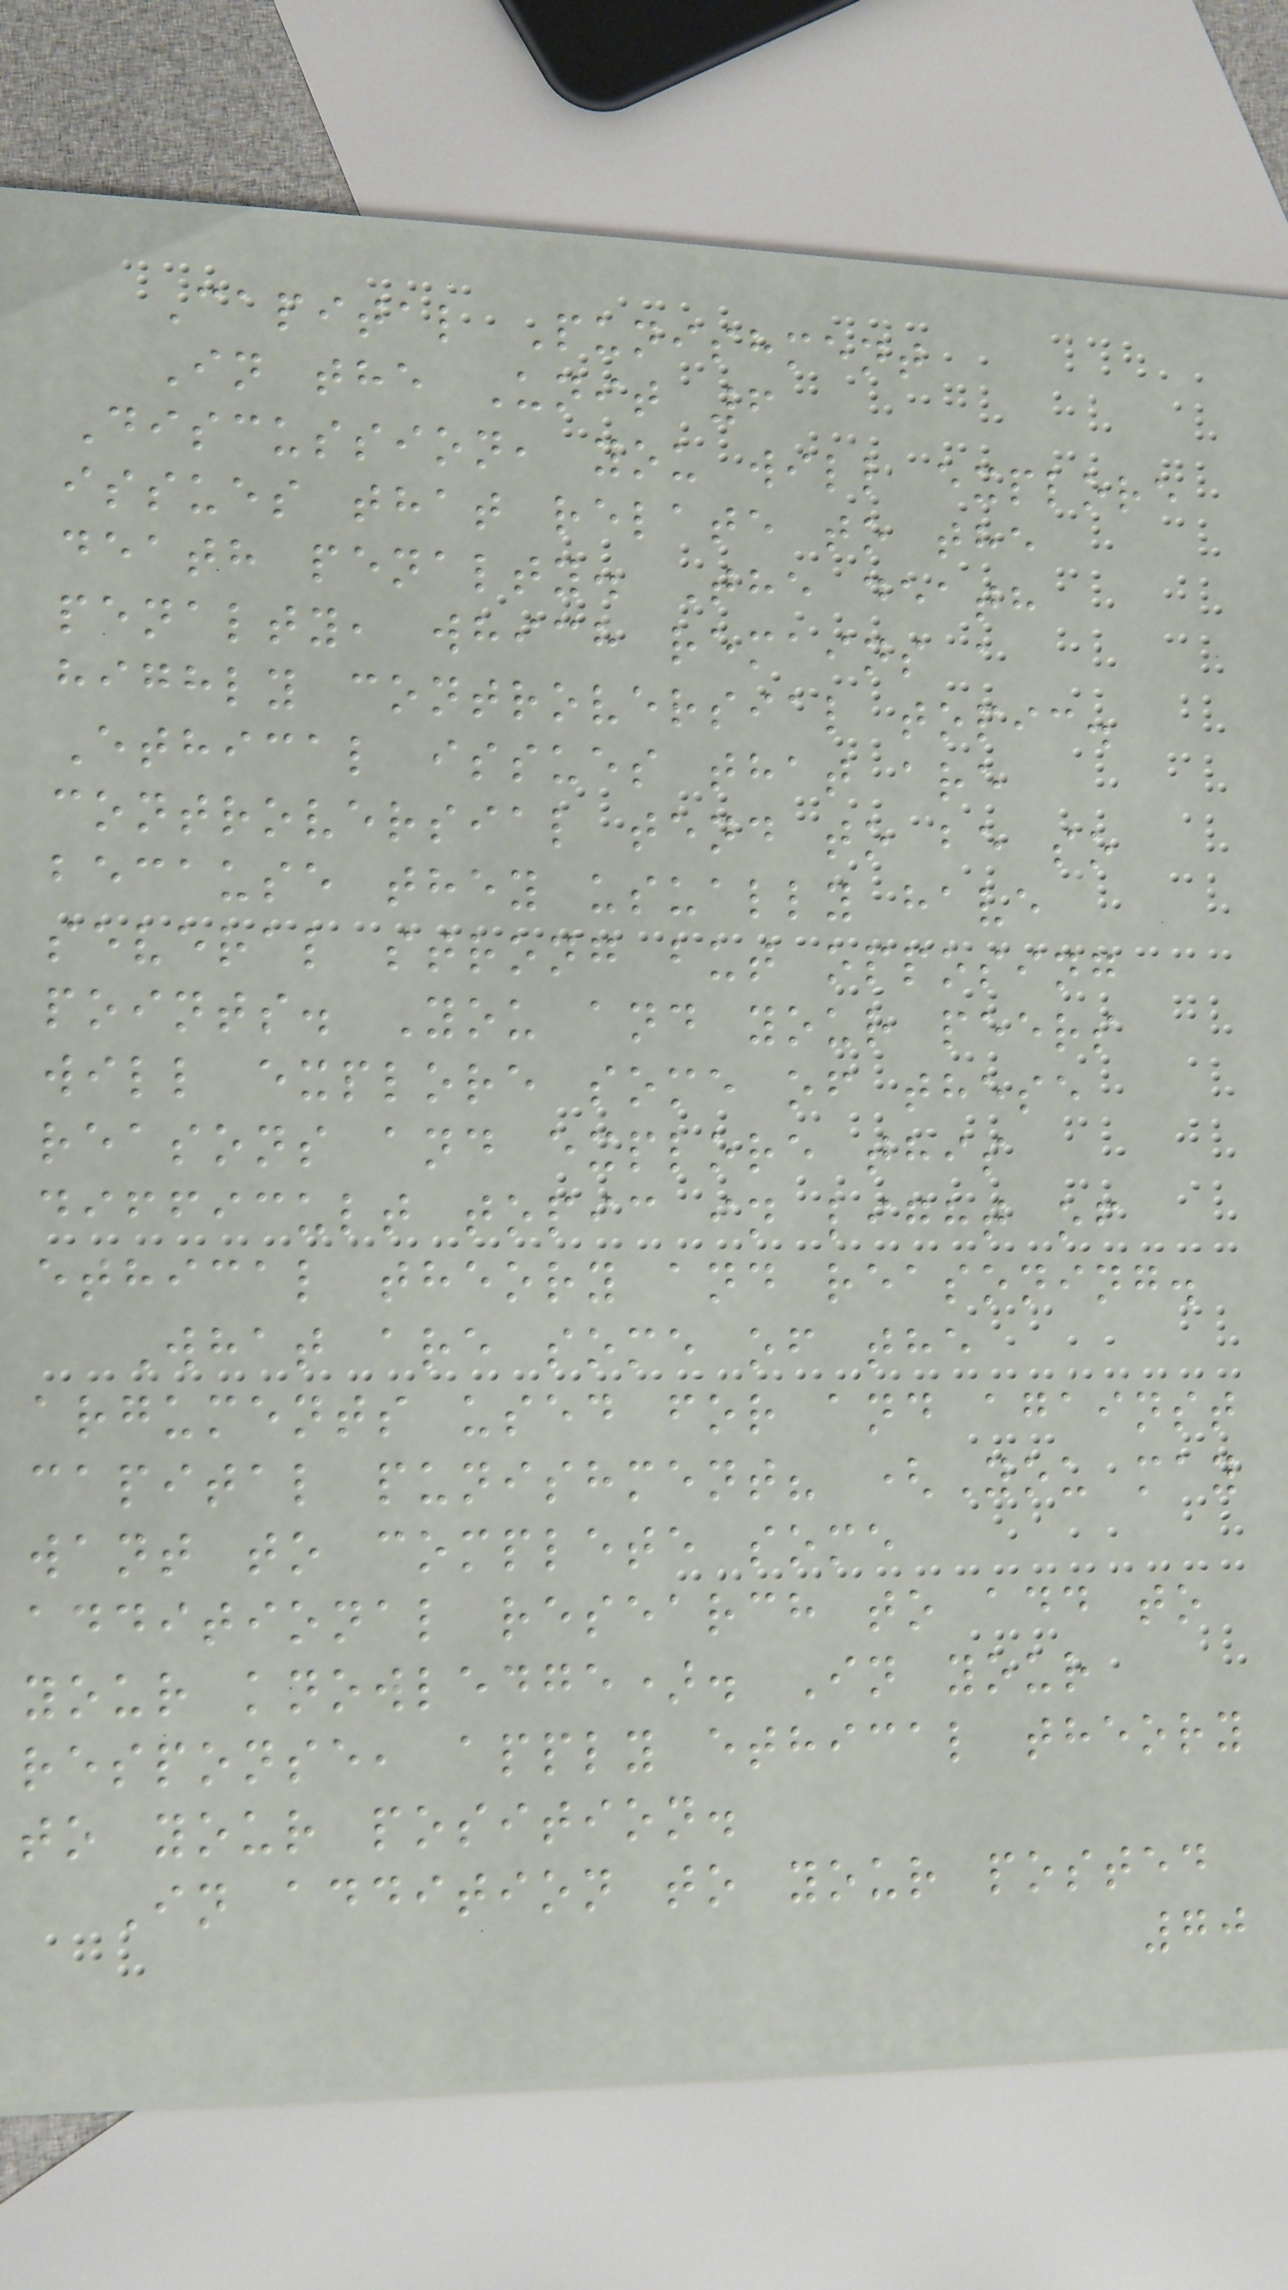Capital Punishment
In the Unit 6
Discussion, you will explore
issues that relate to the
death penalty. The death
penalty, which remains a
highly controversial topic.
Ethical issues that are
controversial tend to be so
because they usually have
several strong but opposing
points. You and your peers
will explore some of these
reasons and explore this
difficult topic in light of
ethical theory and reasoning.
What are some of the
arguments used for and against
capital punishment? (You may
want to complete some
additional research to add to
your knowledge). In your
response, apply ethical theory
to your position.
In addition to your posted
70
